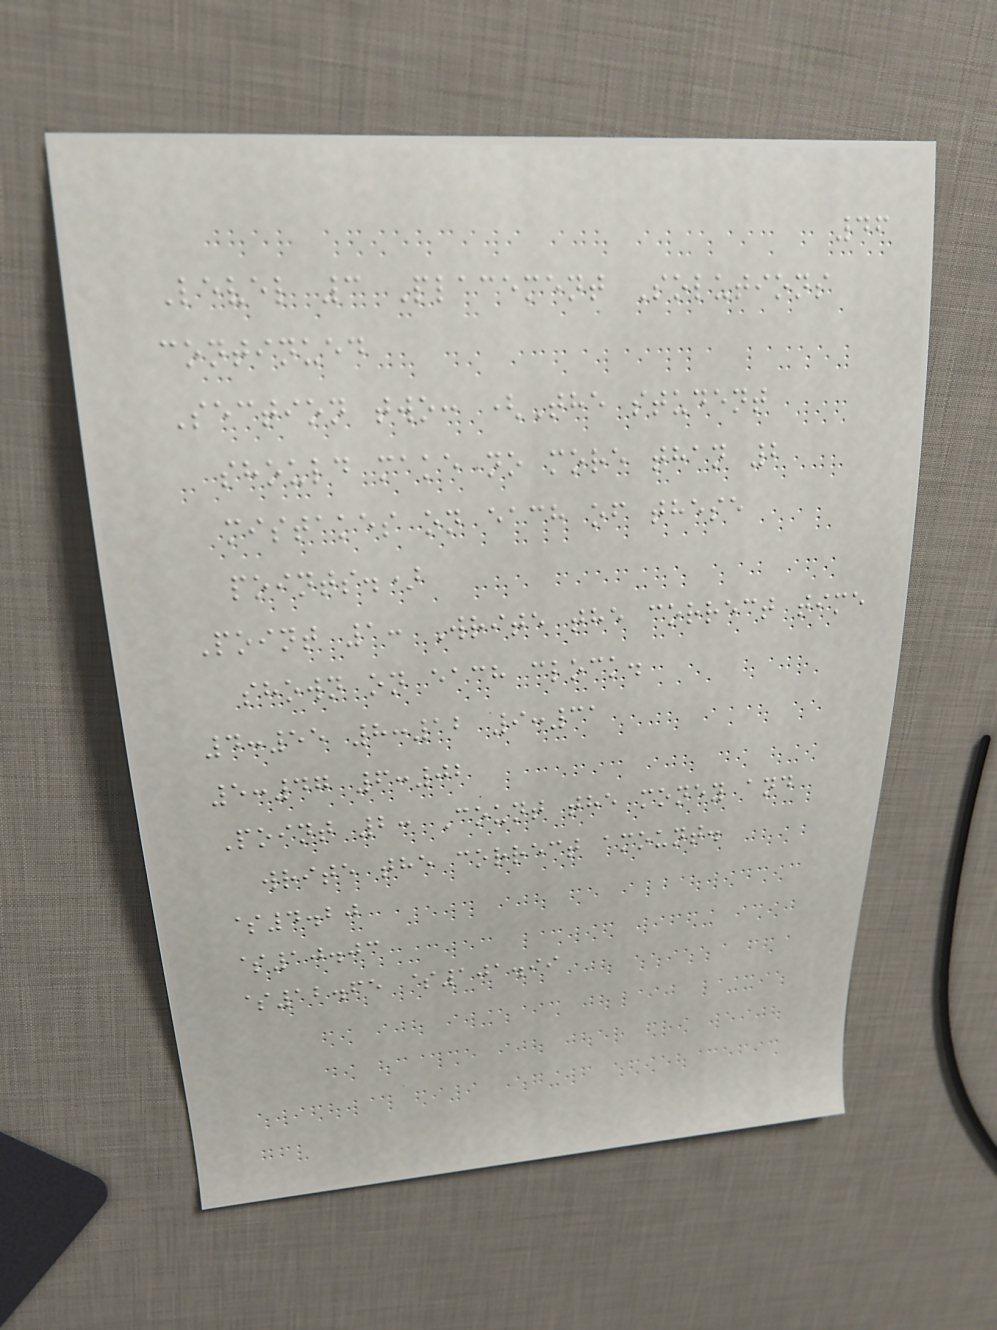46
Level 3 Placement Solutions
continued
Section two: (The student
should make no more than 2
mistakes on each of these
points.)
Point 1: Write the correct time
shown on each clock.
4:55 8:12 9:31
5:47 6:02
Point 2: Count the money and
write the correct amount.
$4.20
$10.03
$12.65 $101.99
